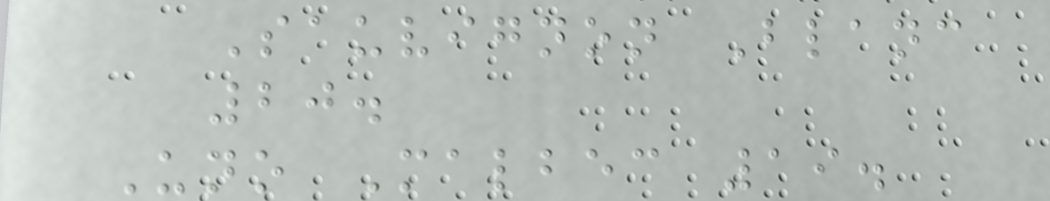Sauvignon Blanc
20.
Uno Malbec 19.
